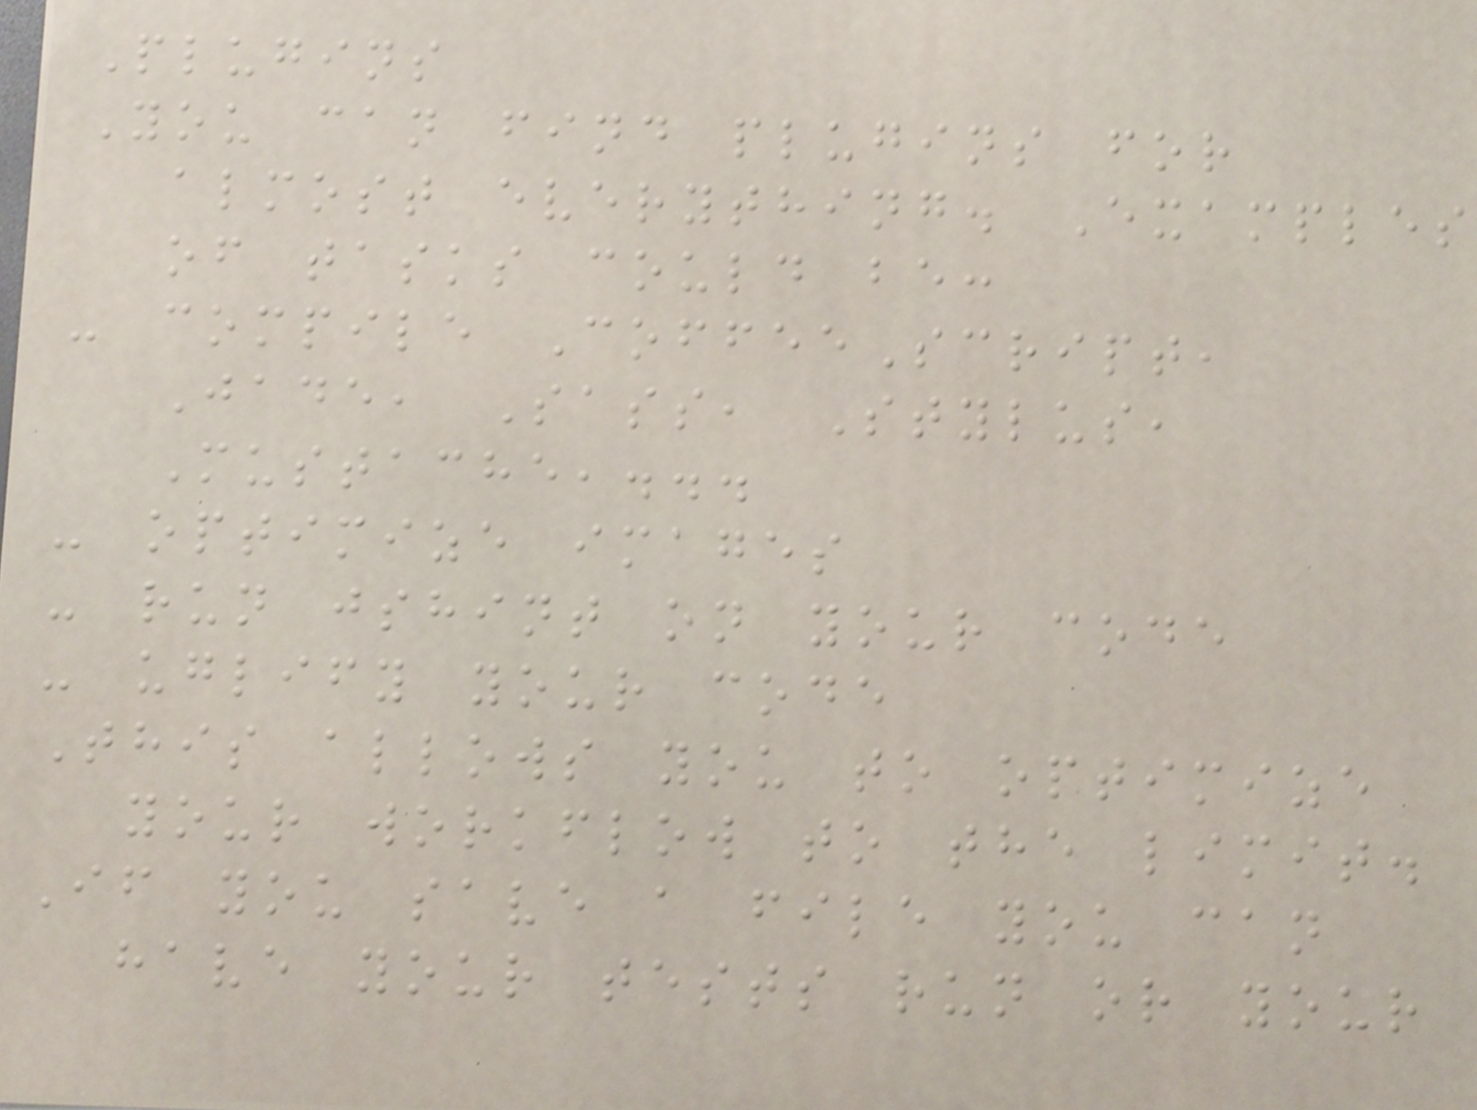Plugins
You can find plugins for
almost everything. Examples
of tasks could be:
- compile CoffeeScript,
Jade, Sass, Stylus,
Mustache,...
- optimize images
- run jshint on your code
- uglify your code
This allows you to optimize
your workflow to the limit.
If you save a file you can
have your tests run or your
